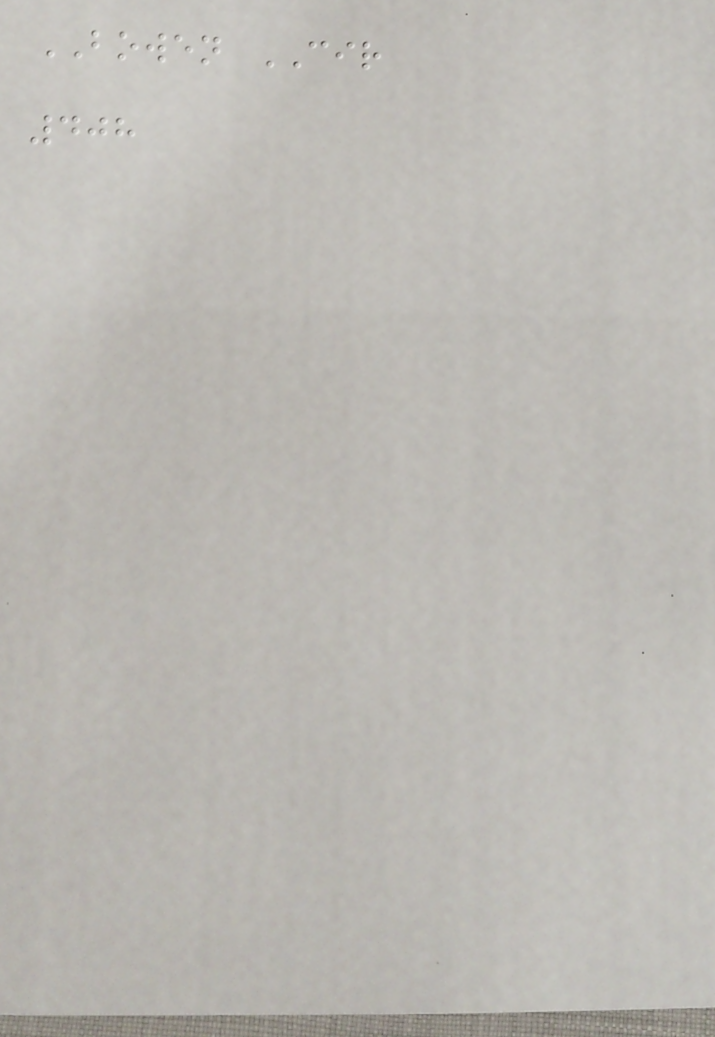BOWEN CIR
408
